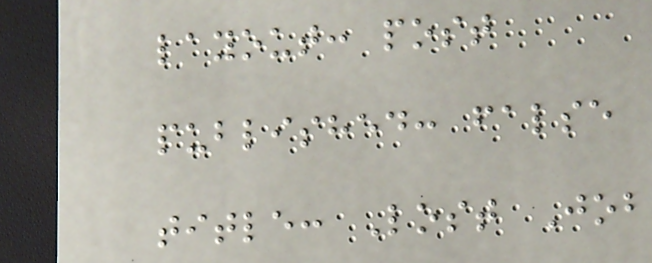layout: post
published: false
title: Lost Job
